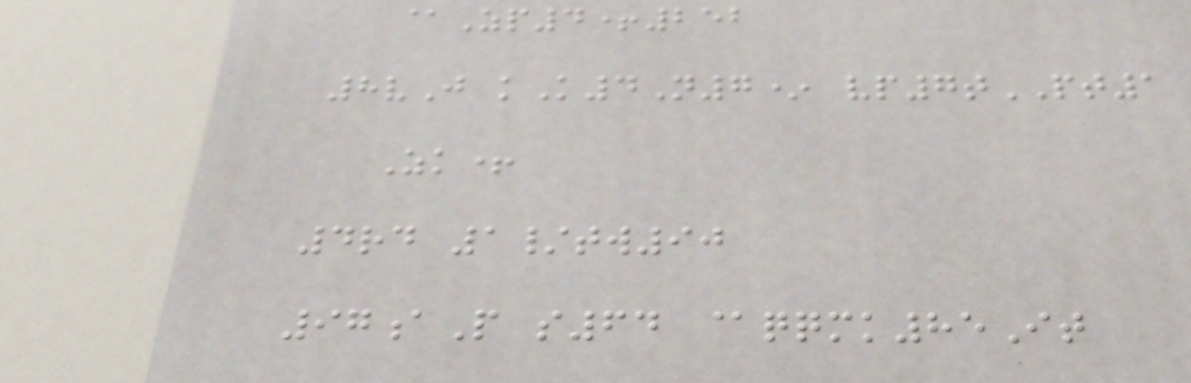@Zp4+252
8vJ kK4N7* vp7tPT1
Zk+
4rd 1/tw90
97aP s64 @qqmk85It
